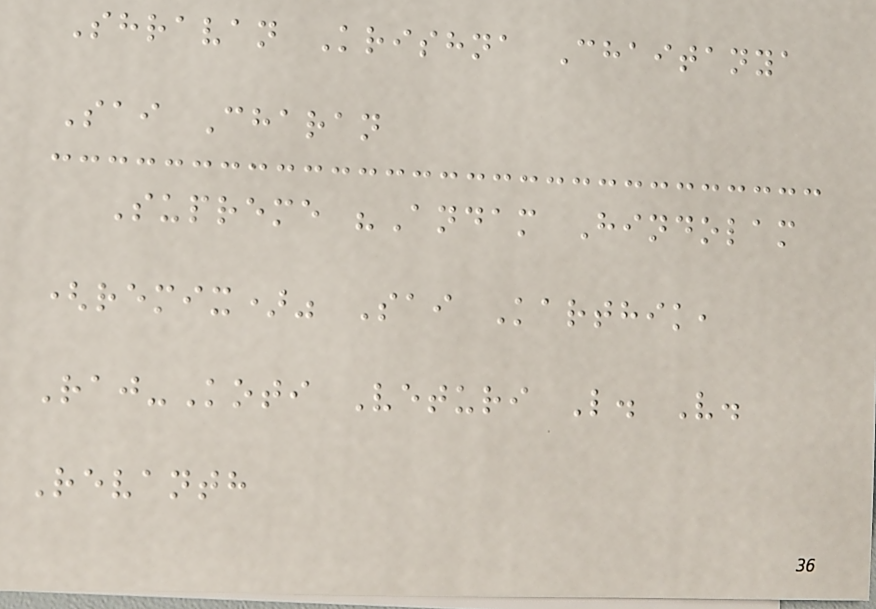Shravan Krishna Chaitanya
Sai Charan
Supreme "Andam Hindolam
(remix)" Sai Karthik,
Raj-Koti Veturi L. V.
Revanth
